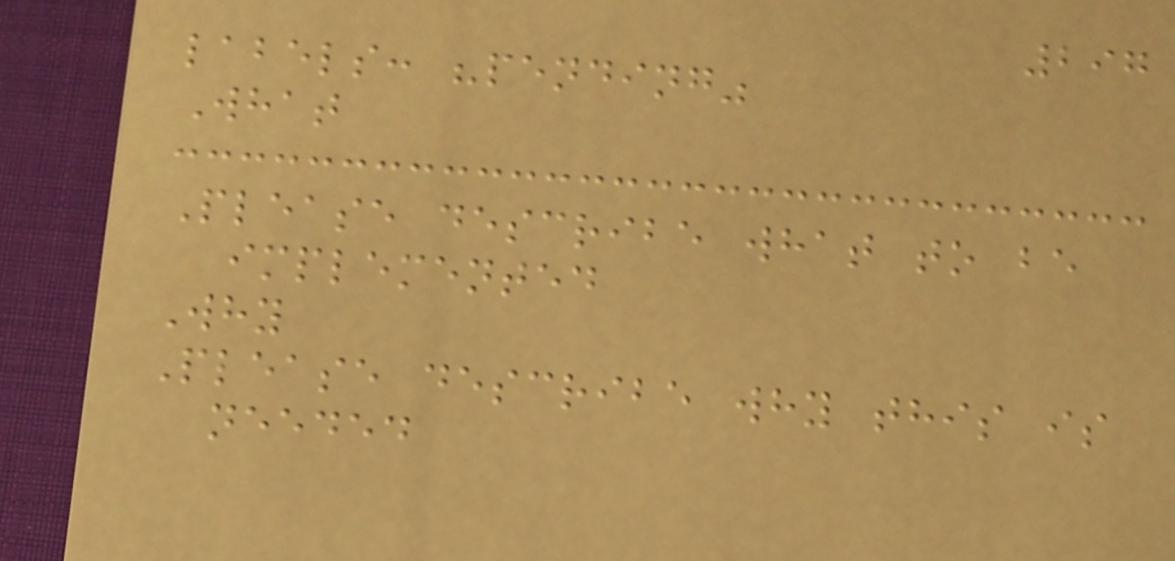297
labels: "pending"
What
Please describe what to be
implemented
Why
Please describe why this is
needed
